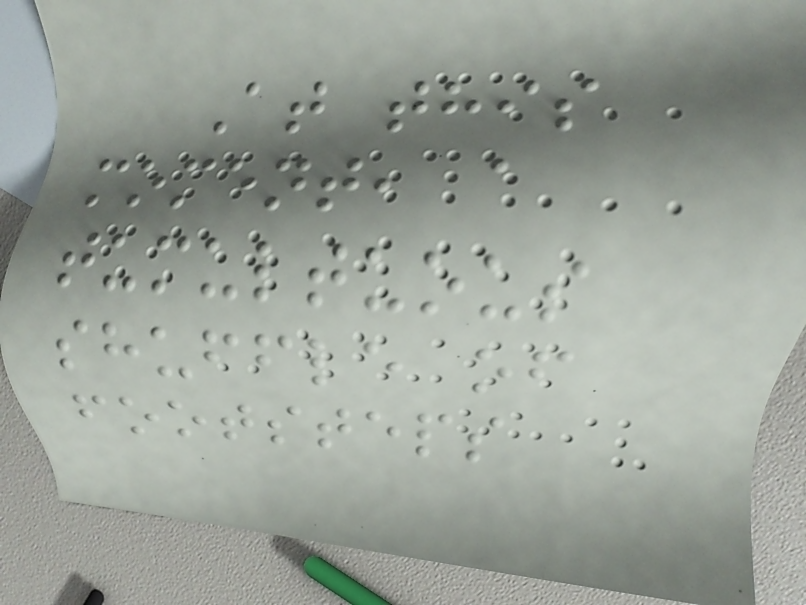At this
moment, a
tumultuous
shuffle of
footsteps
